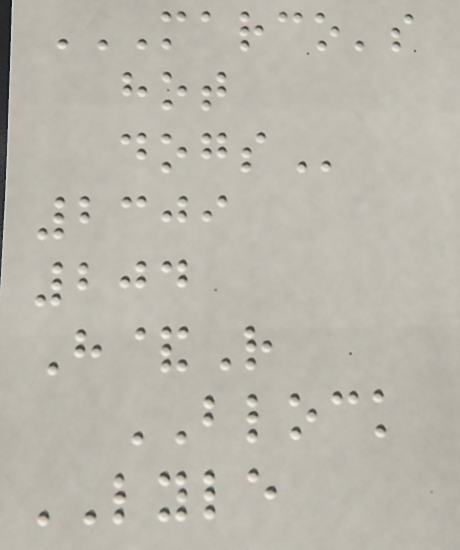MARCO'S
HOT
DOGS
2309
204
H&R
BLOCK
LYLE
